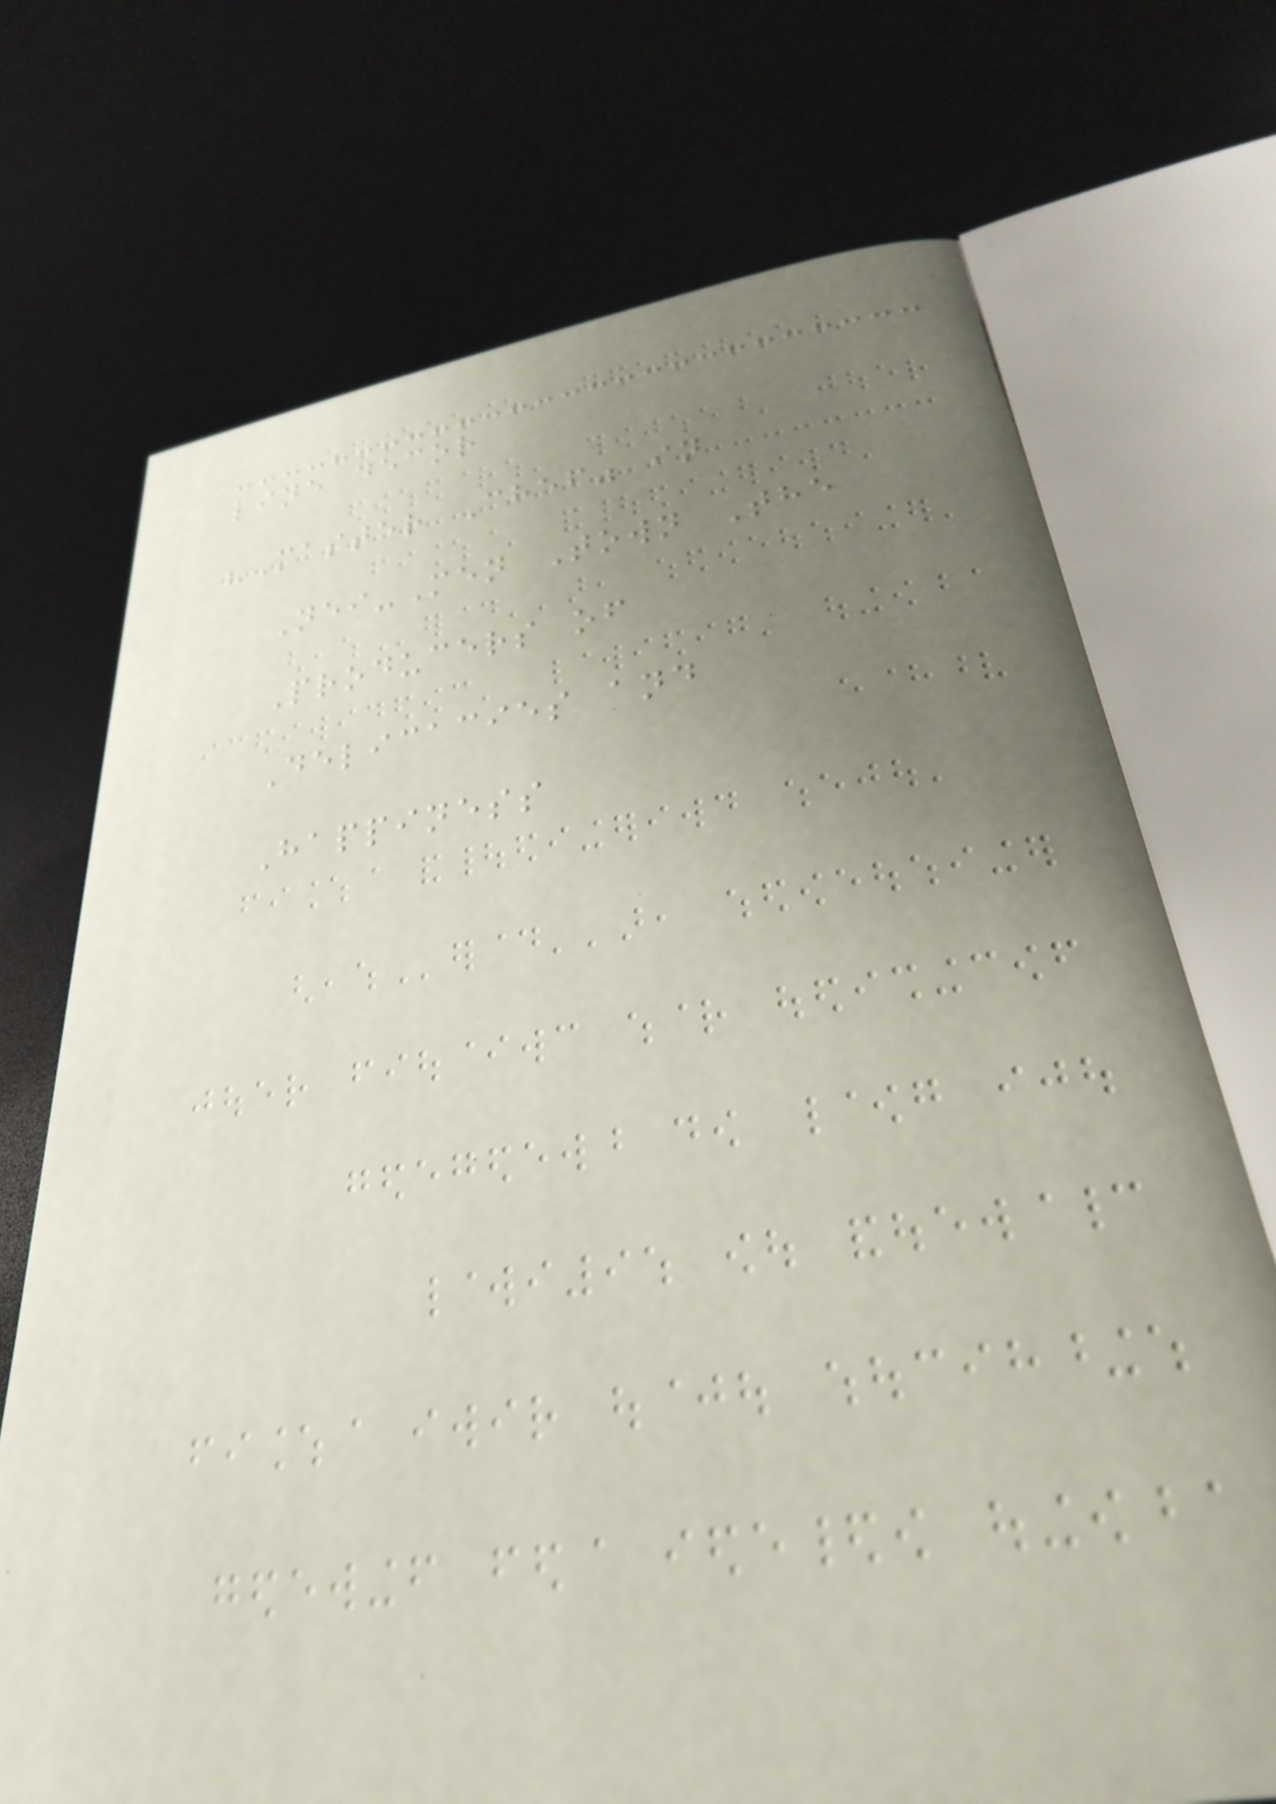line decor
"Master Chef" in
Nei-Men Town The
Producers of
Delicacies and
Happiness
